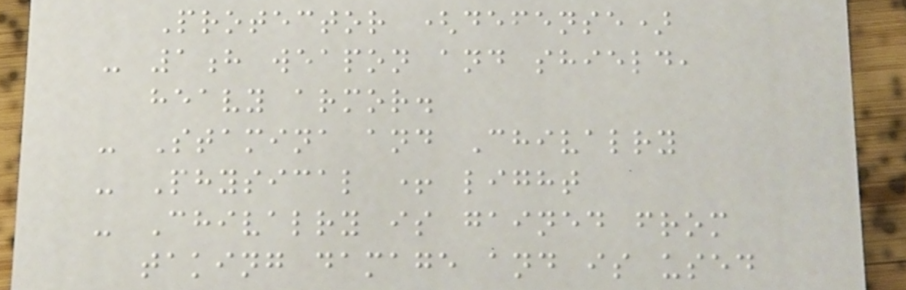Protector (defense)
- 1h weapon and shield,
heavy armor.
- Stamina and Chivalry
- Physical + light
- Chivalry is gained from
taking damage and is used
